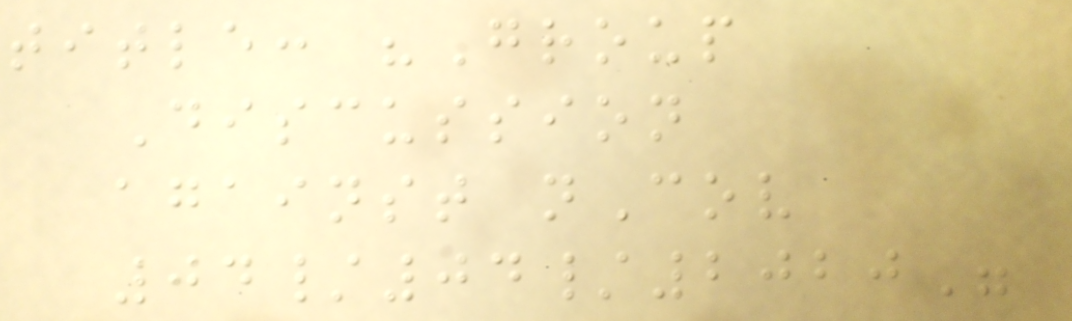title: "Group
Discussion
against nCov
04/04/2020"
